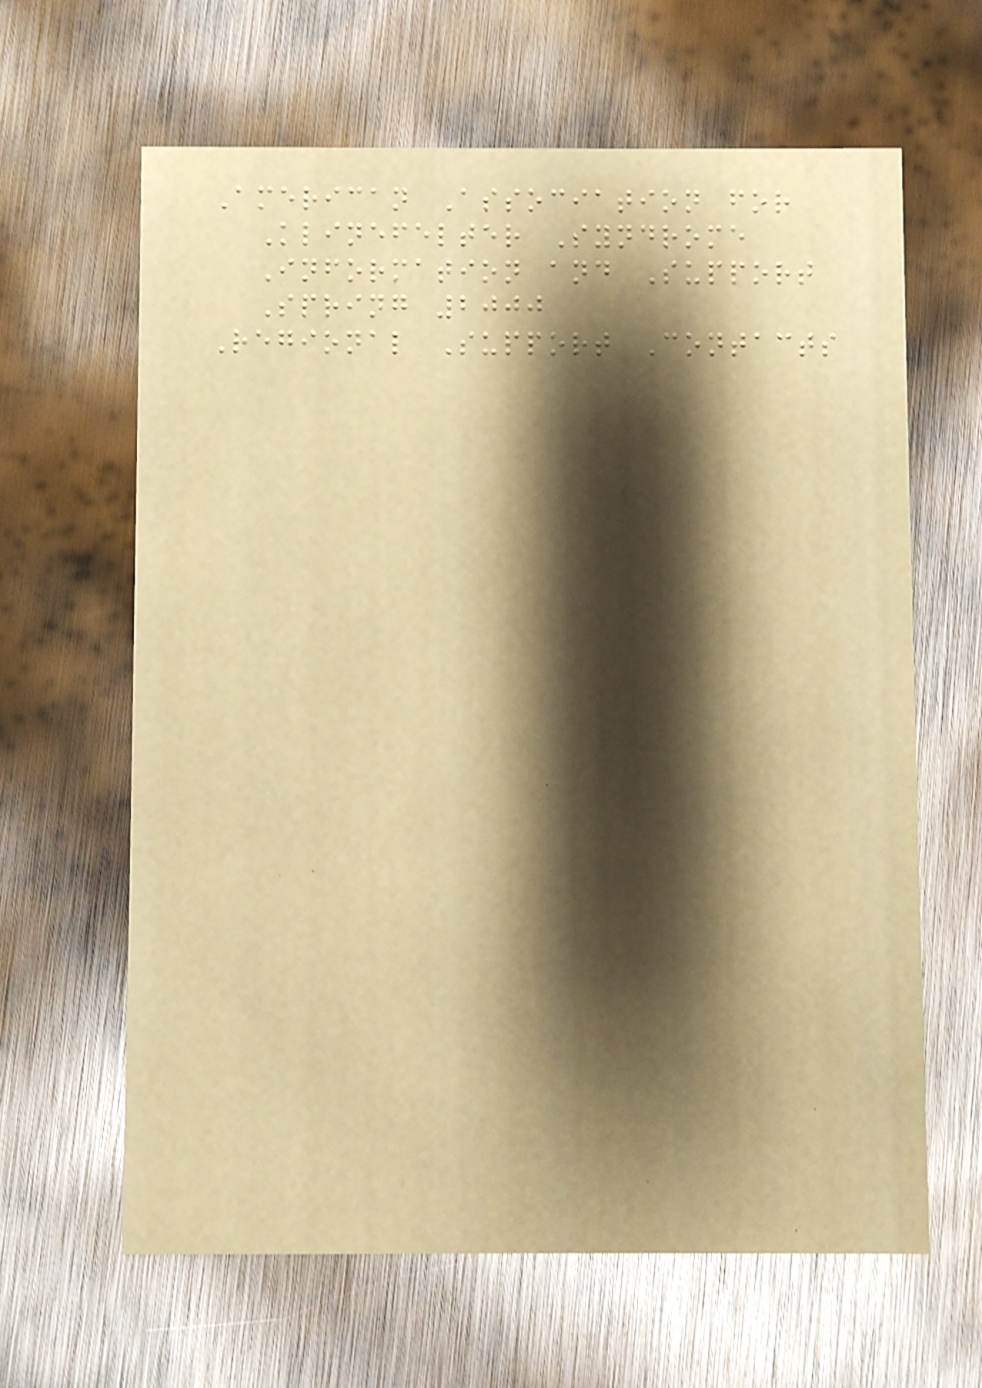American Association for
Klinefelter Syndrome
Information and Support
Spring 2000
Regional Support Contacts
